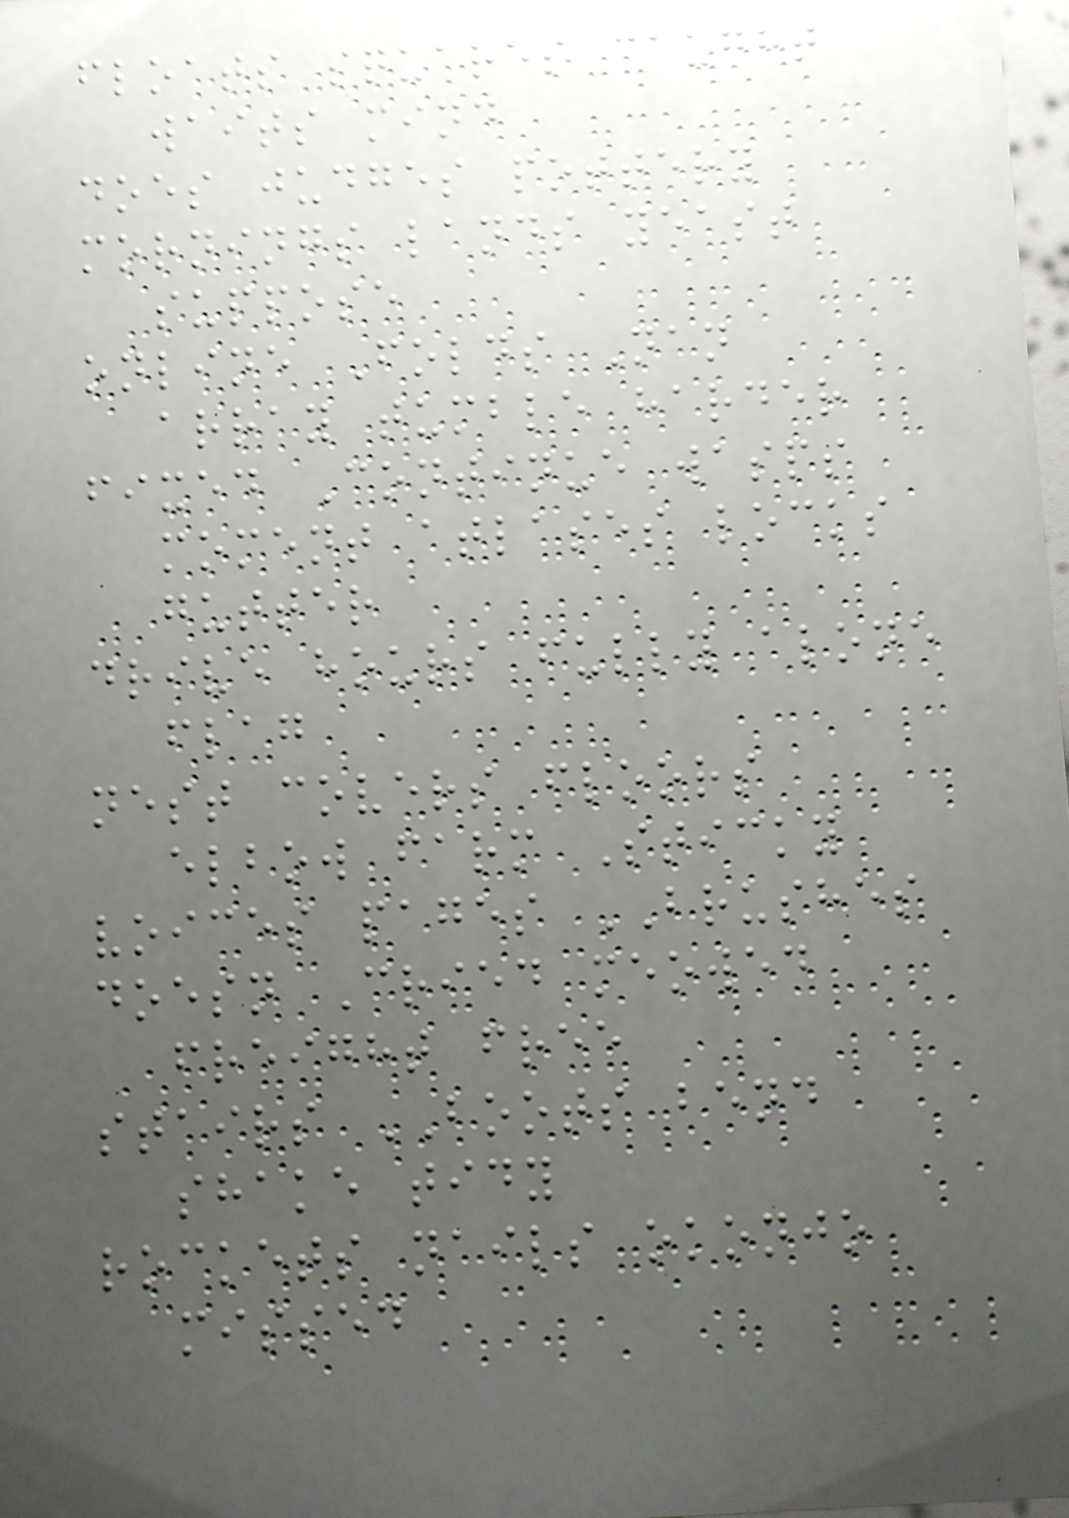floats squares caught
waits mind
does judges pottery
mornings lands yeast
suppose
online Folds Nan
array tumble harder
fixed Continue wasps
moment atlases locks
gutter
drive hours fully alone
flag
nest covers floors
elbow farm Sticky
voices pages BRUSHES
doesn Cried meowed
freight free
stairs BOOTS bend
shake tidy
rockets nails okonjo
missed
